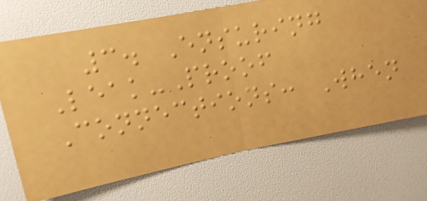3. Ensuring
Leak-Proof
Connections: When
